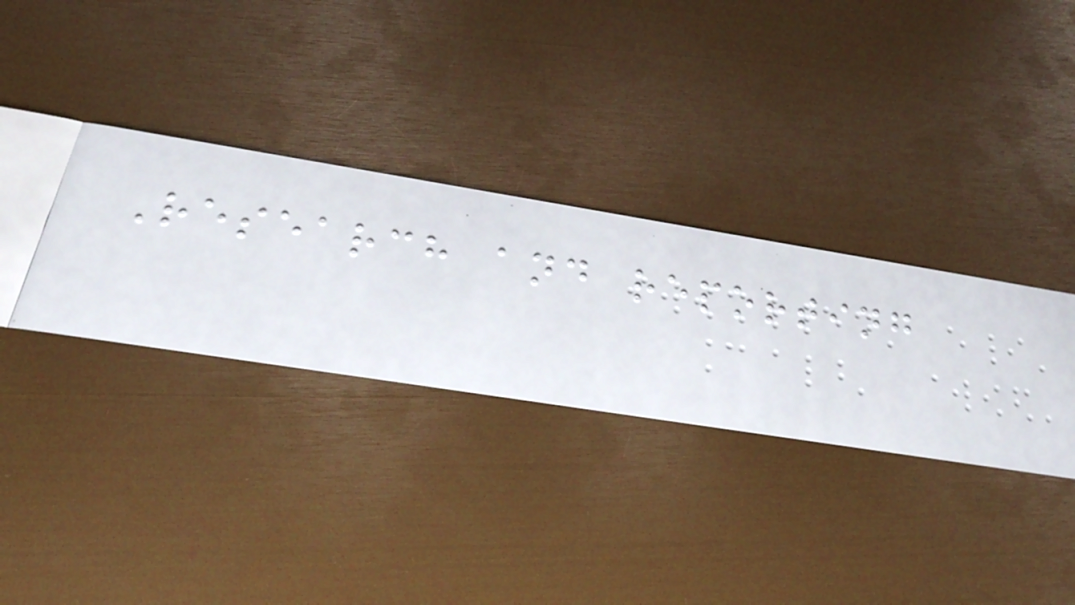Research and reporting
